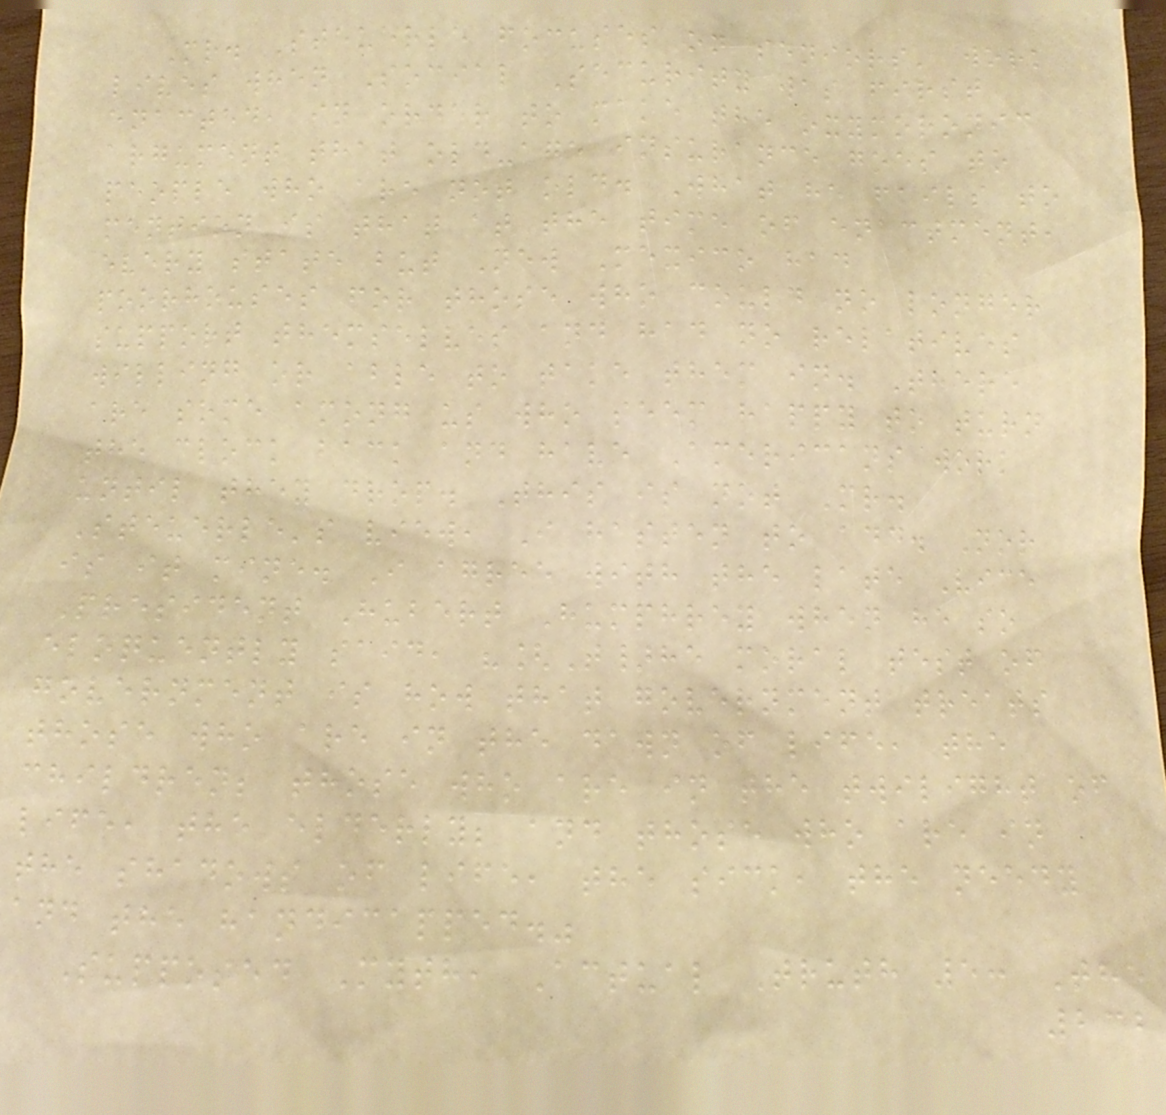Mr. Steuerle focuses on seniors' work
lives when Social Security was first
enacted, in order to make the oxymoronic
argument that old-age insurance goes to
people who are not old. What he fails to
mention is that at the time of enactment,
every state but New Mexico had
poorhouses for those who could no longer
support themselves and had no relatives
willing or able to take them in. There
are some among us who seem happy to turn
the clock back and have Americans work
until they drop. This is not Mr.
Steuerle's view, I hasten to add. Nor
is it mine. I agree with the late Vice
President Hubert Humphrey when he so
eloquently said, "[T}he moral test of
government is how that government treats
those who are in the dawn of life, the
children; those who are in the twilight of
life, the elderly; and those who are in
the shadows of life, the sick, the needy
and the handicapped."
Supposed Myth, Actual Truth 5: The
232
